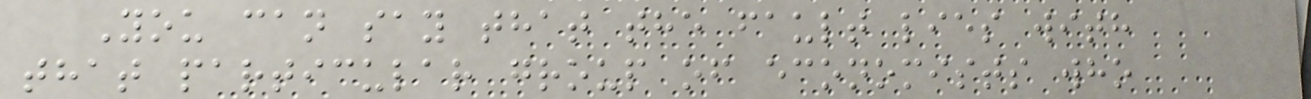You can say that the fault lies with
that particular group of economists who
